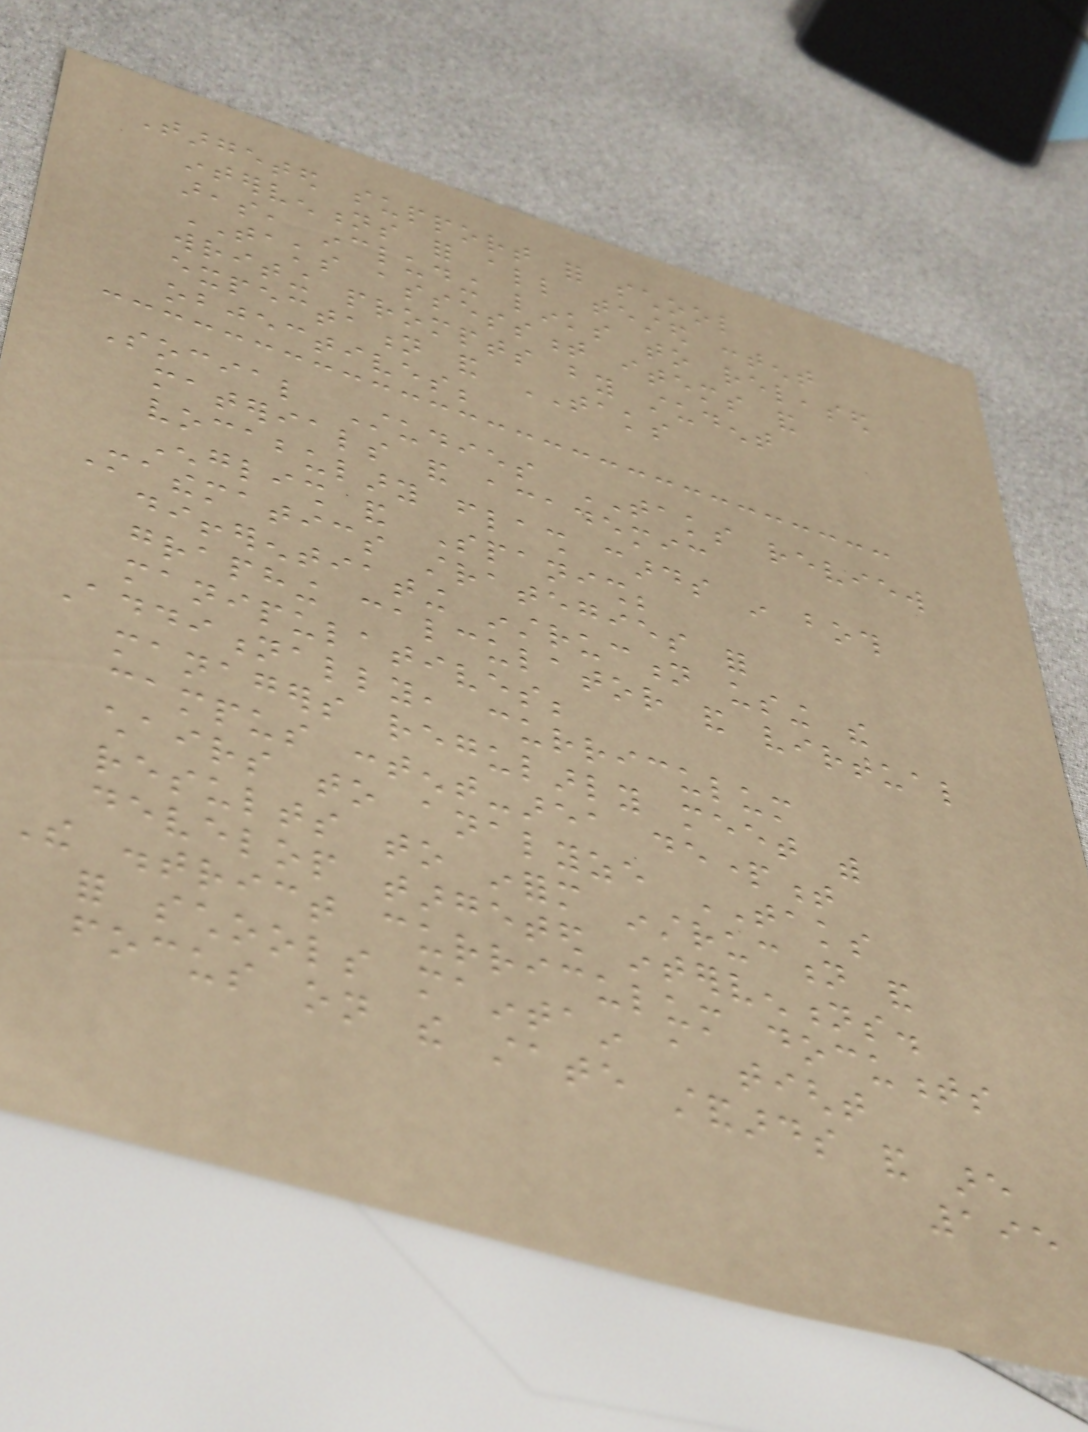Targeted support for school
interventions for all tested content
areas, including links to released
TAKS assessment items and
writing prompts by student
expectation and TAKS
objectives;
Social Studies TAKS review
materials and academic
vocabulary flash cards in both
English and Spanish;
Mathematics strategies for
differentiating instruction using the
graphing calculator and virtual
manipulatives;
Additionally, curriculum
managers regularly meet with
campus content-area department
chairs to analyze TAKS
results to inform instruction and
develop targeted interventions.
The district curriculum documents
for schools maintain a tight
focus on the state standards and are
195
